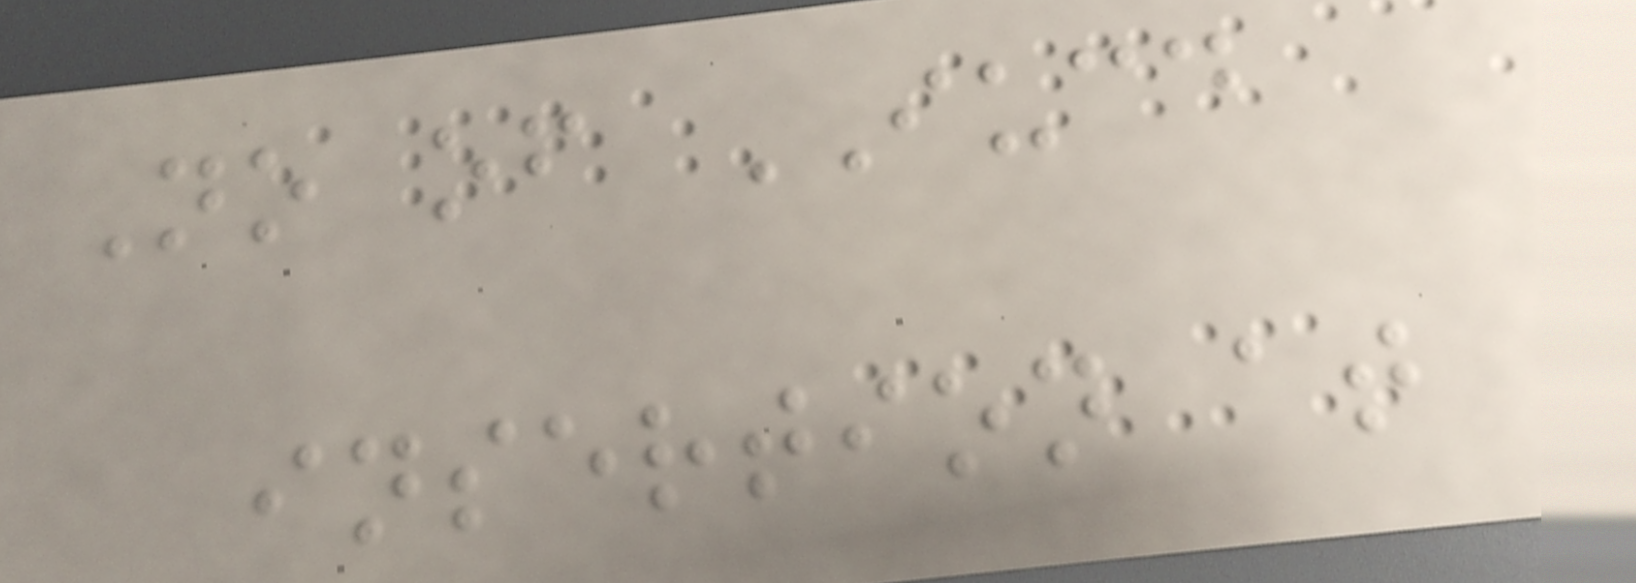No of IUCD
insertion at
